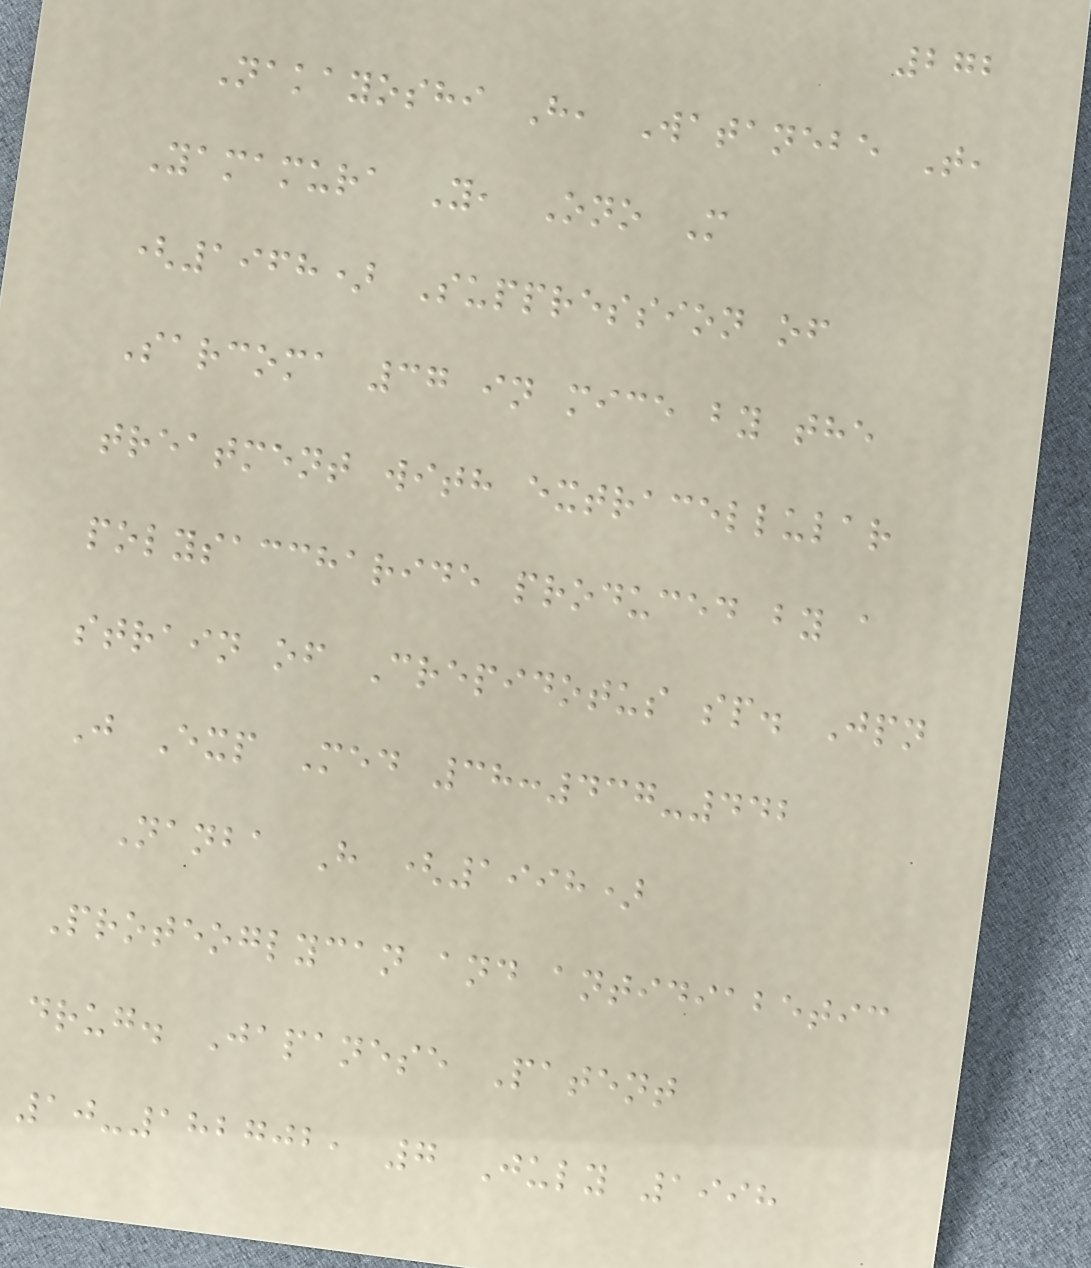272
Nakayoshi H, Watanebe T,
Yamamura Y, Ono M
(1968) Suppression of
Sarcoma 37 in mice by the
treatment with extracellular
polysaccharide produced by a
strain of Crepidotus sp. Jpn
J Exp Med 38:437-442
Nanba H (1998)
Proteoglycan and antidiabetic
drug. Japanese Patent
10-182702, 7 July 1998
